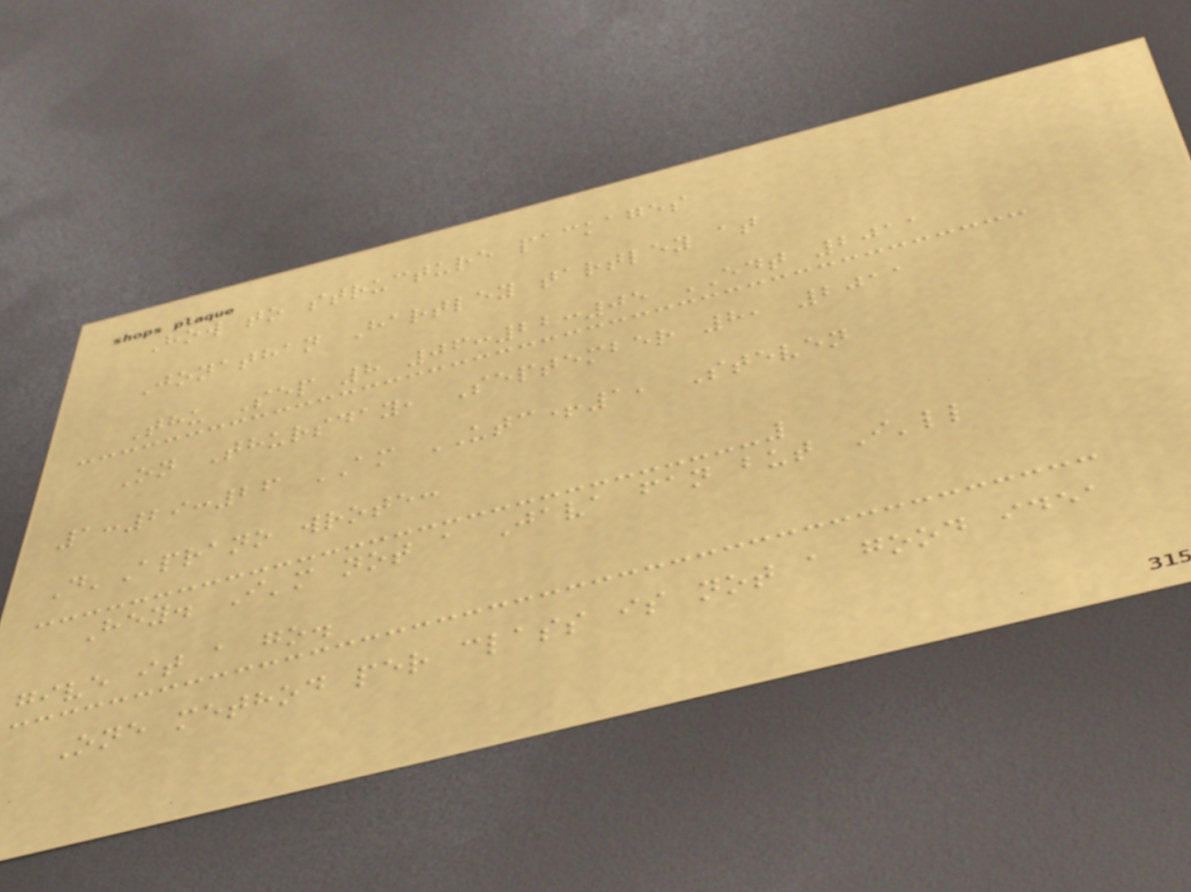How to structure packages
Jonathan Hartley tartley at
Thu Sep 8 06:22:05 EDT 2011
On Thursday, September 8, 2011
1:29:26 AM UTC+1, Steven
D'Aprano wrote:
Hey. I'm not a Java fan but I'll
give it a go.
One method per class is not a good idea
